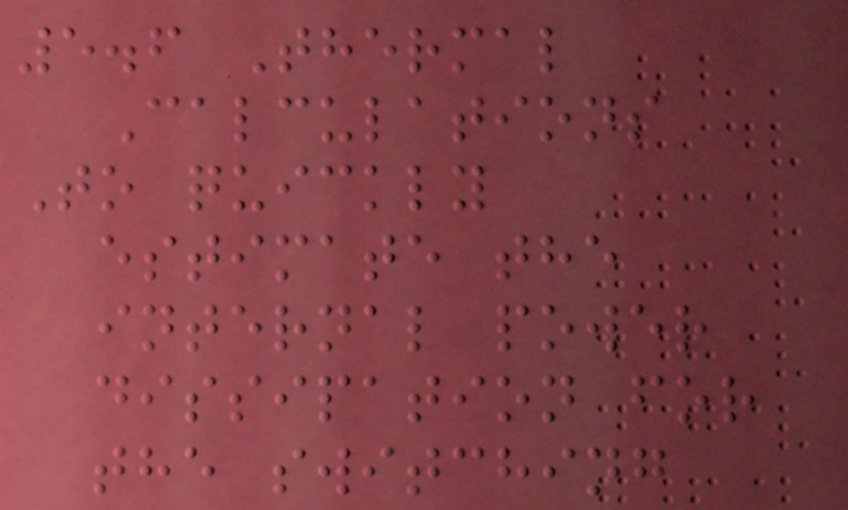5.6 Thermal
Calculations
To quickly
estimate the
internal power
dissipation for
the switching
